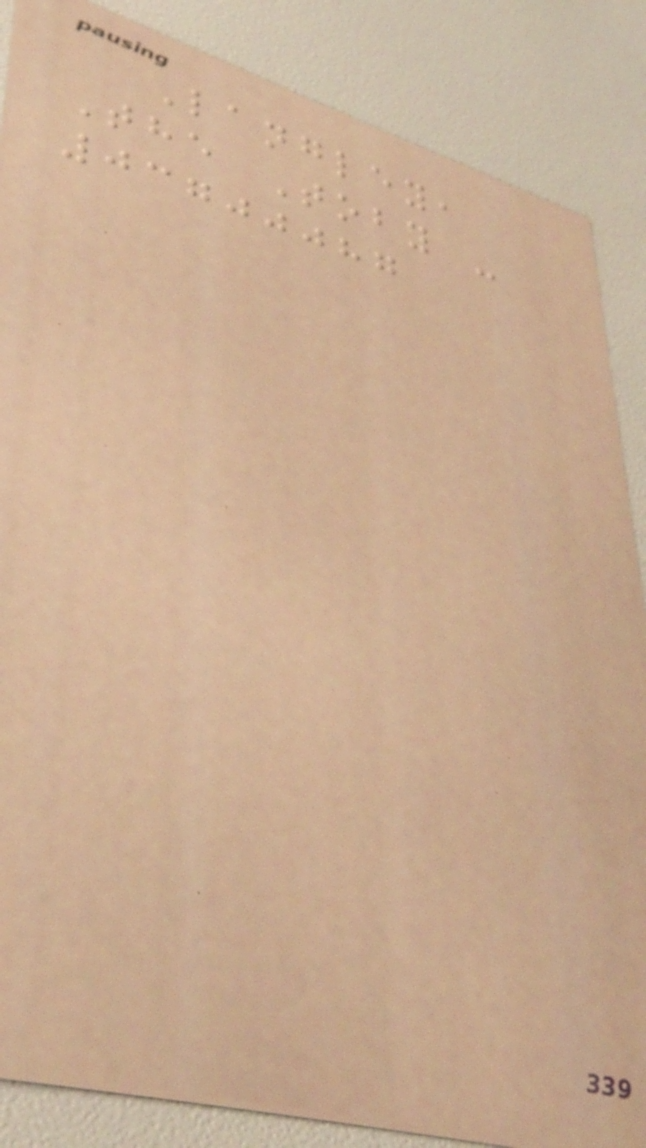Langley,
The Toby -
03700087
